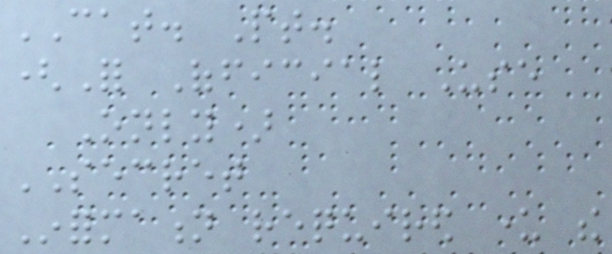CAT. Pt.
(For Official Use
Only)
SECRET
Information required under the
